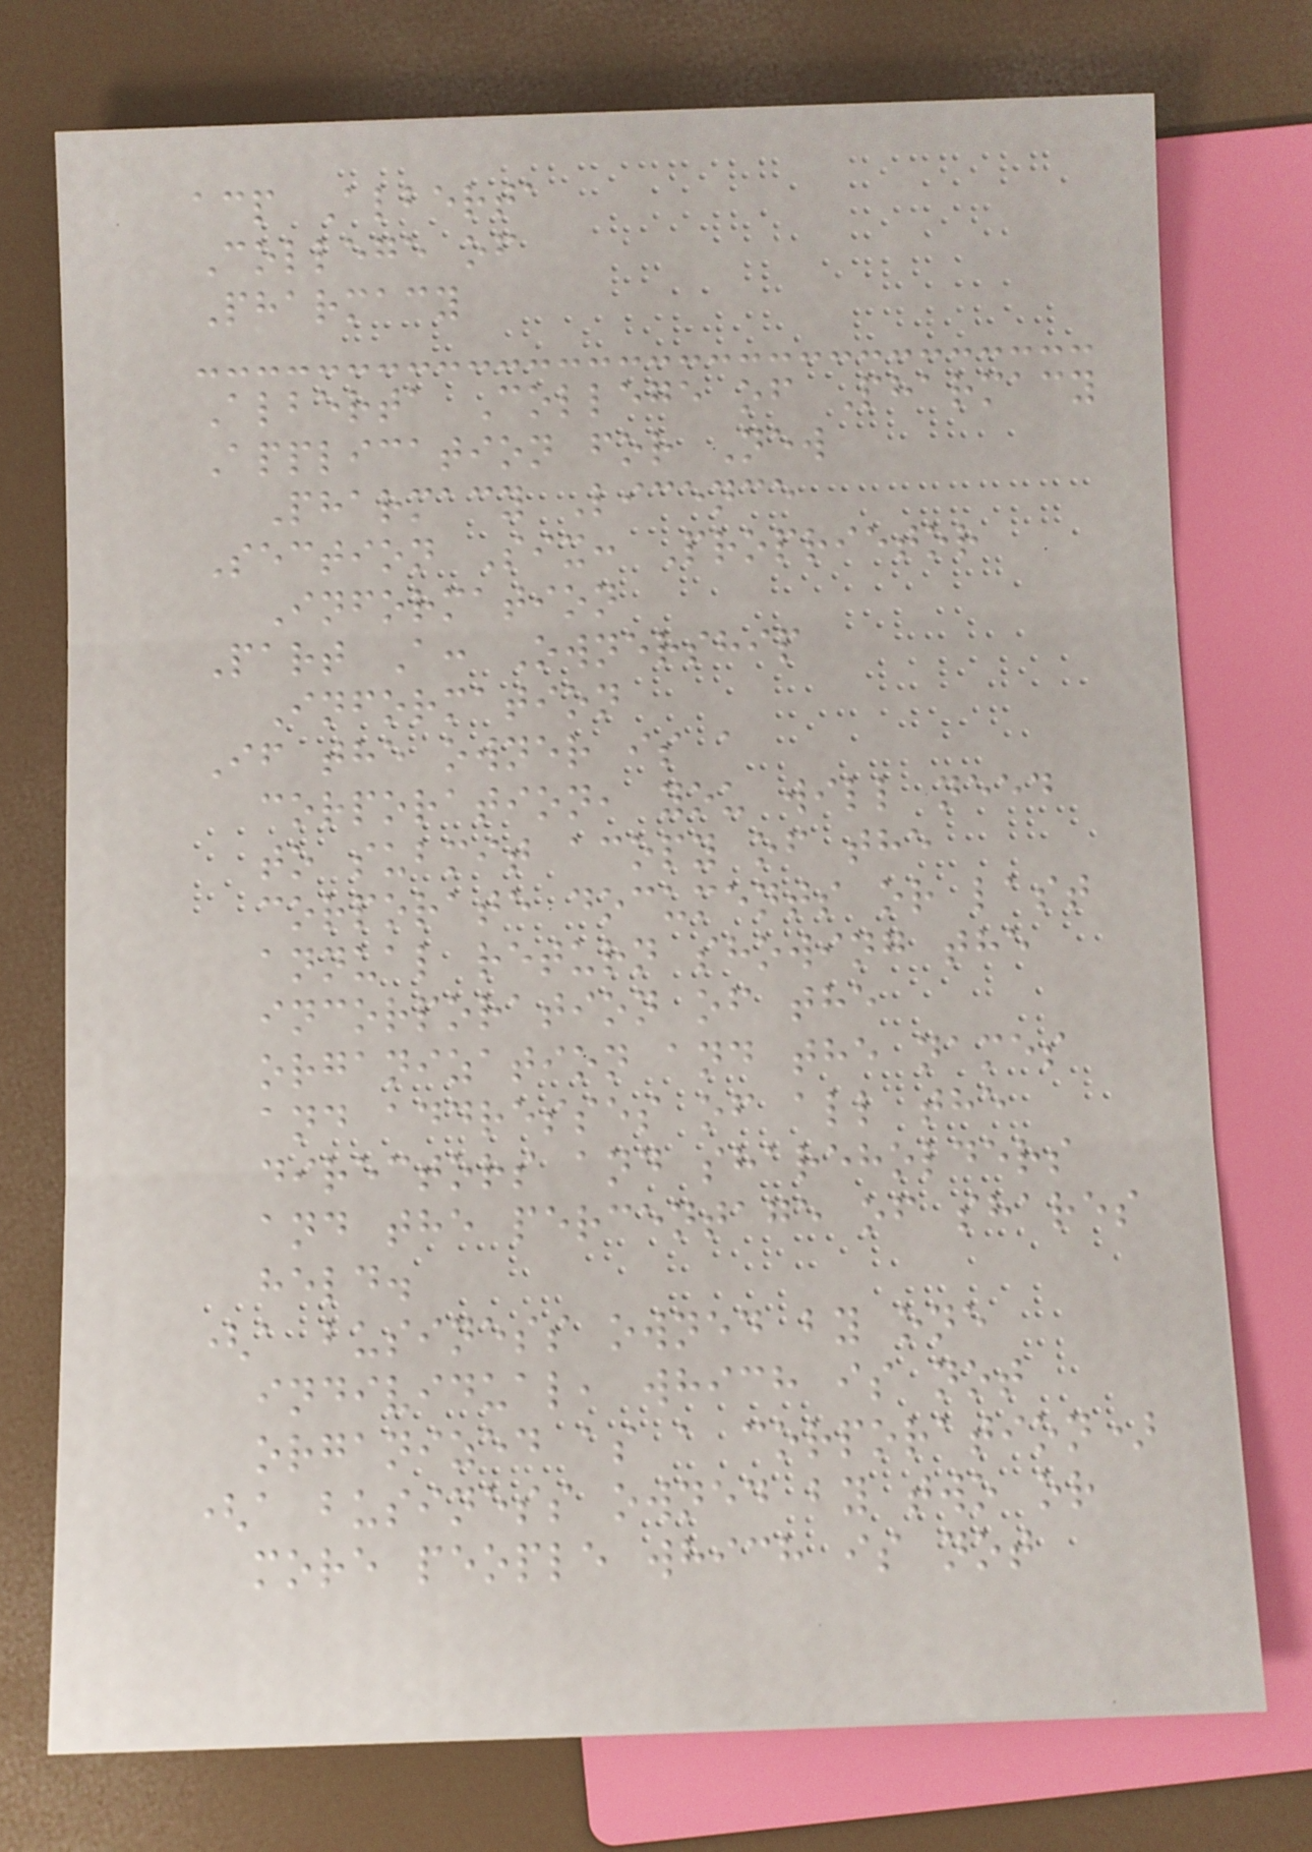acp Alberta
College of
Pharmacy
Alberta College of Pharmacy
Application for New
Pharmacy Licence
Section Six: Proprietor
Information
Part A: Ownership
Information
If the owner is a
corporation, you will need
to submit acopy of the
corporate documents or last
annual return showing the
incorporation of the
organization and the names
and addresses of all the
directors and shareholders
and the percentage of shares
held.
(a business owned by one
individual, which is not
organized as a corporation)
(a business owned by two or
more people which is not
